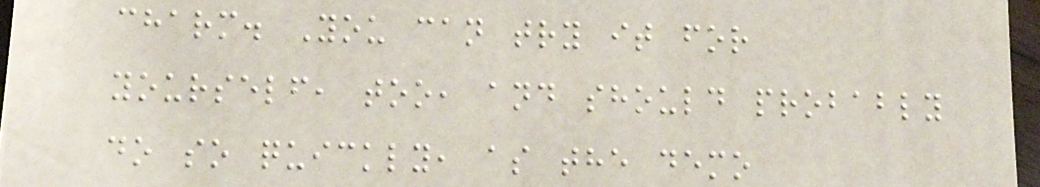charm. You can try it for
yourself, too, and should probably
do so quickly, as the demo
